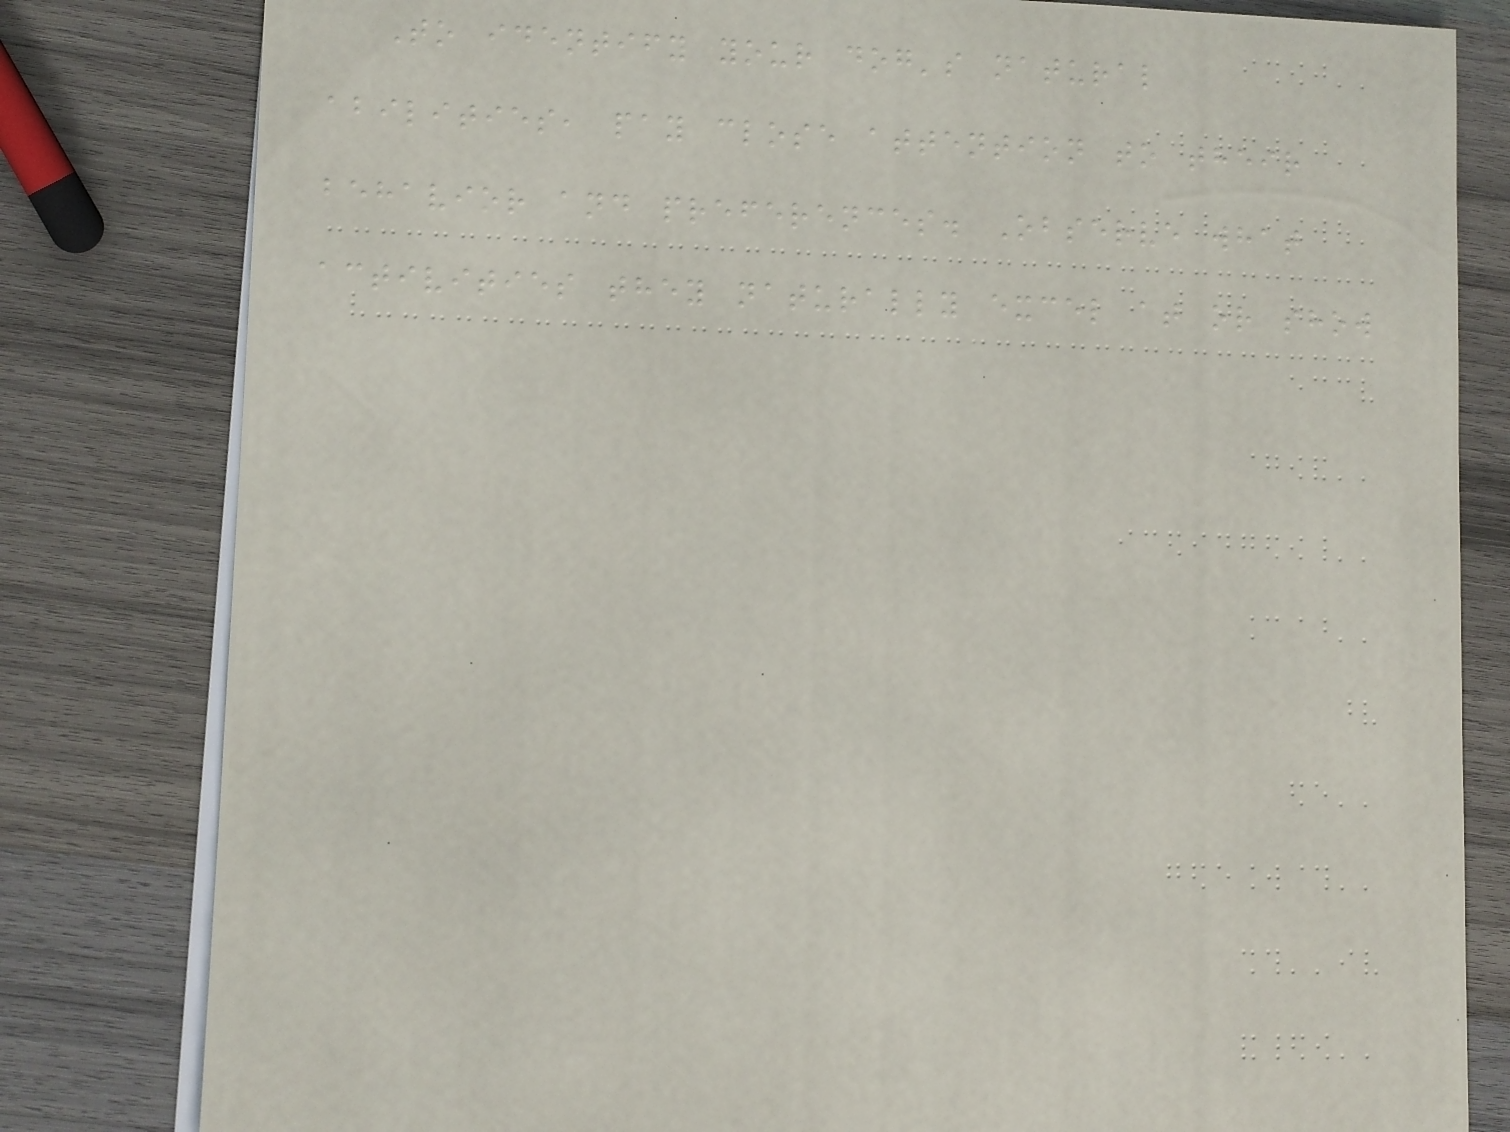To identify your dog's natural
abilities, pay close attention to their
behavior and preferences. Observe what
activities they naturally excel at or show
